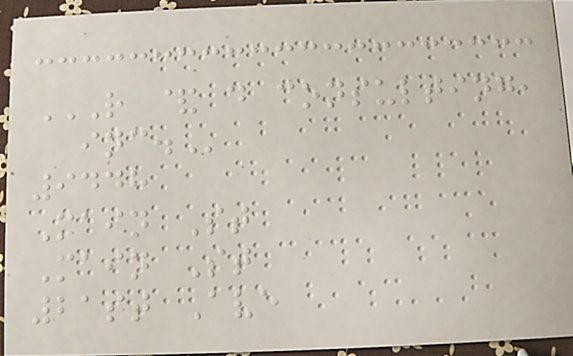R & D CONSULTING,
INC.
9448
Main St
Main St
21st Ave
